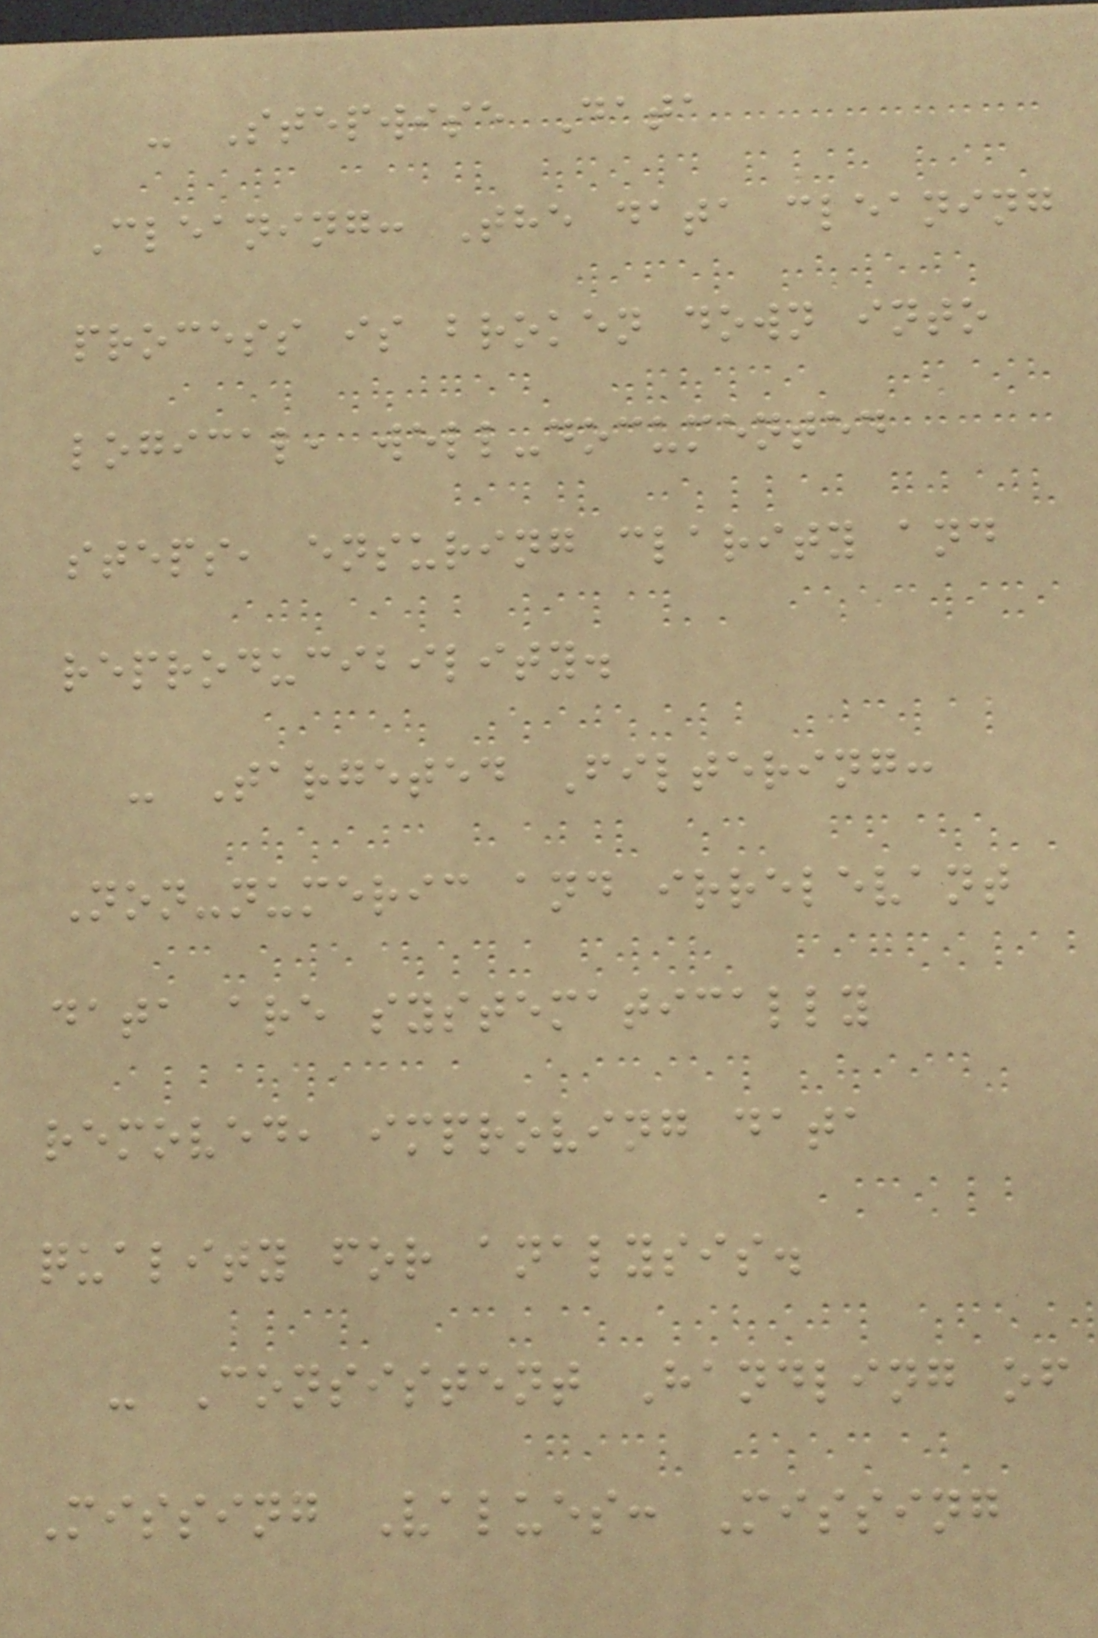- Stepwise Data
Cleaning: The data cleaning
process is broken down into
logical, well-documented
steps, ensuring clarity and
reproducibility.
- Targeted Filtering:
Non-numeric and irrelevant
data are systematically
removed, improving data
quality for analysis.
- Consistent Handling of
Missing Values: Missing
